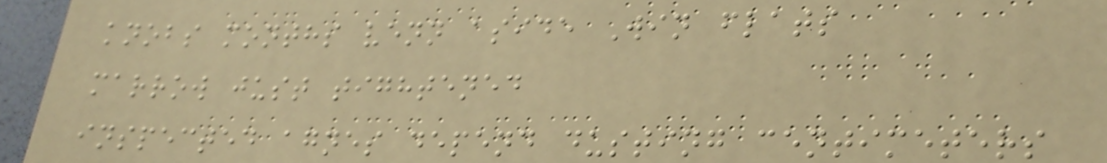knobs months venn aside Win flats
marrow just tightened
inspected agnes depend dusting centimeters
